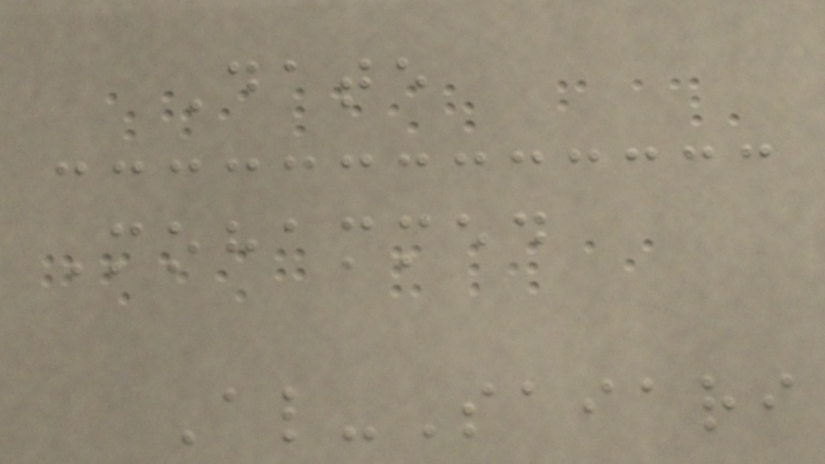Date
Mohammed
Al-Saiari
